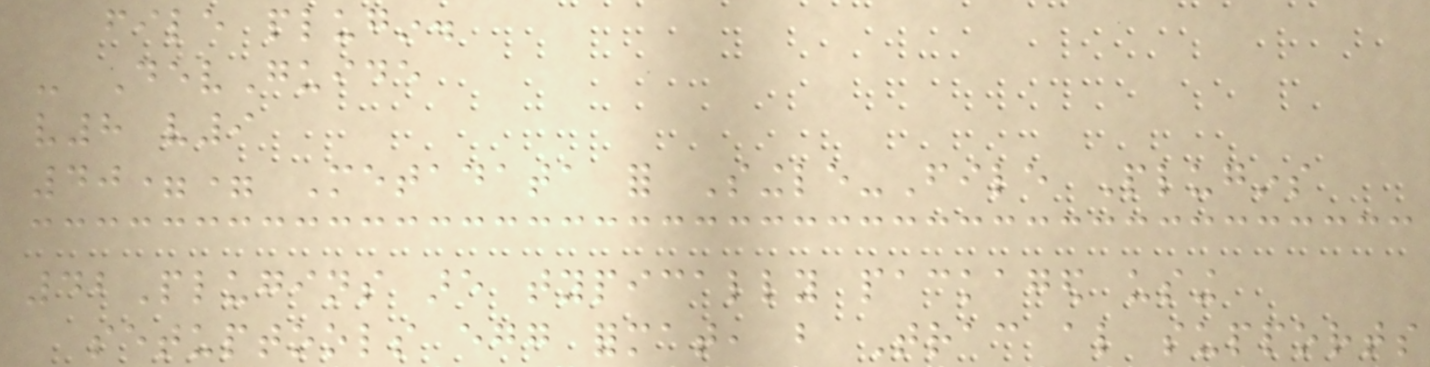file plugin.
- DevGuide
v8 v9
40== Metadata for Single-File Plugins
42Plugins are typically packaged using
setuptools egg format, but Trac also supports
